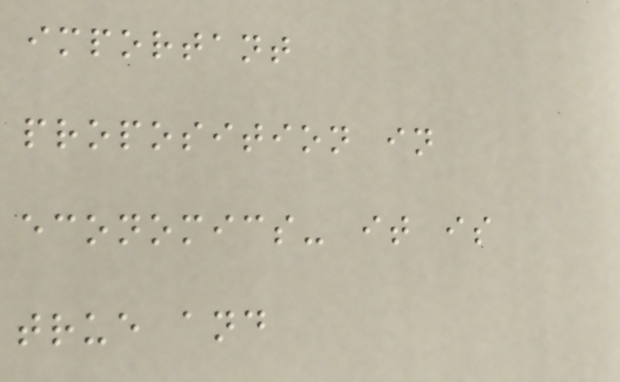important
proposition in
economics- it is
true and
